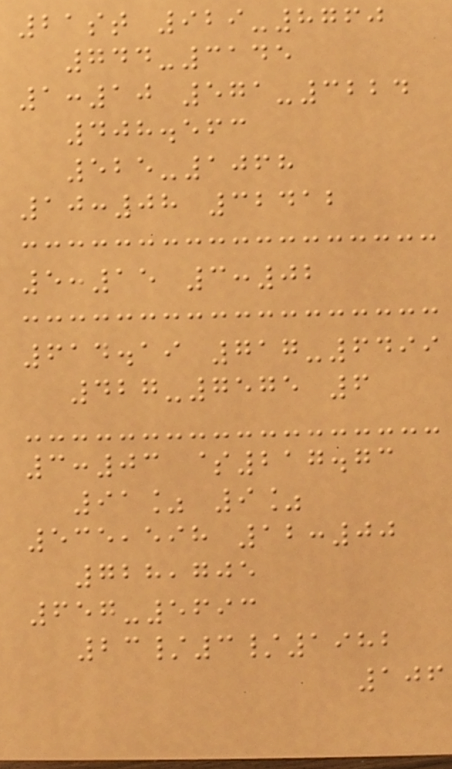21st 929-8760
744-3145
1:10 571-3224
408.563
525-1068
10:08 32412
5:15 3:02
614.19 717-6499
427-7575 6
3:03 $217.73
91% 9%
535,598 12:00
728,705
657-5693
23/3/1982
106
